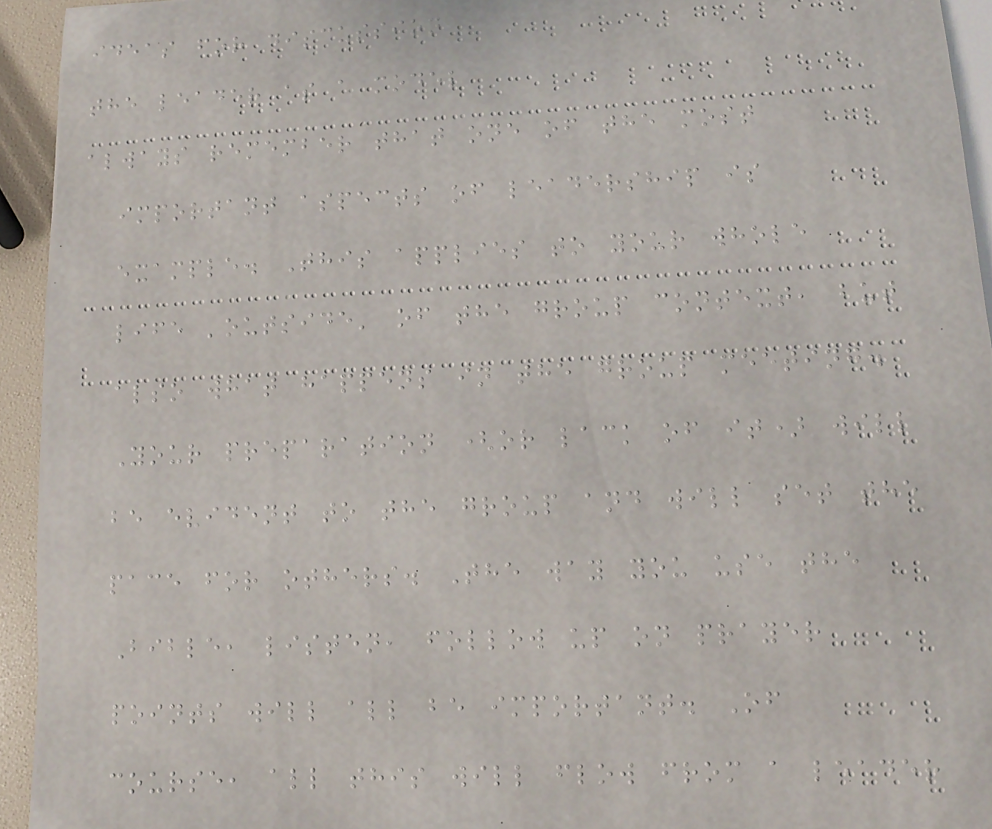ideas for discussion
the leader as a model
always remember that one of the most
important aspects of leadership is
example. This applies to your whole
life 'outside' of the group context, but
also what happens in the group meeting.
Your preparation (or lack of it) will
be evident to the group and will set the
pace for others. The way you use the
Bible, listen, follow up on prayer
points will all be important. Of
course, all this will flow from a leader
